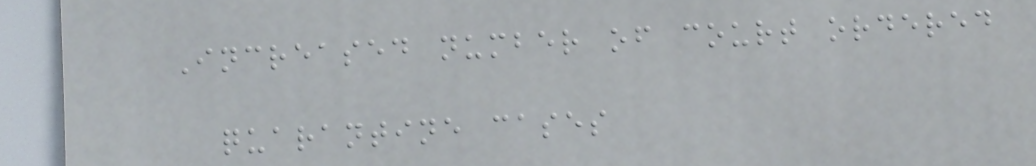Increased number of court ordered
quarantine cases
